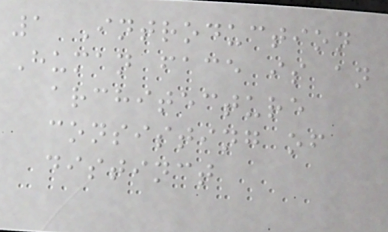1 Introduction
Human face is an
architecture
consisting of
distinct
